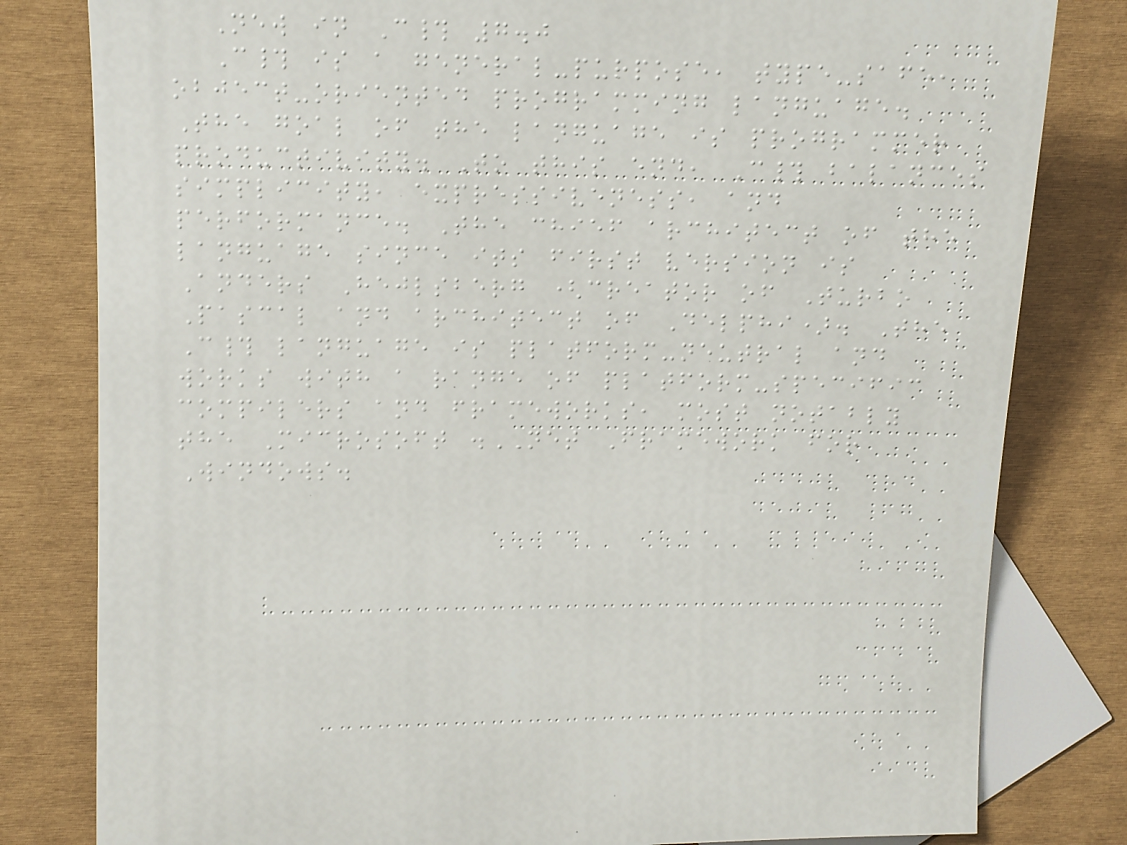New in C# 7.0
C# is a general-purpose, type-safe,
object-oriented programming language.
The goal of the language is programmer
productivity. To this end, C# balances
simplicity, expressiveness, and
performance. The chief architect of the
language since its first version is
Anders Hejlsberg (creator of Turbo
Pascal and architect of Delphi). The
C# language is platform-neutral and
works with a range of platform-specific
compilers and frameworks, most notably
the Microsoft .NET Framework for
Windows.
